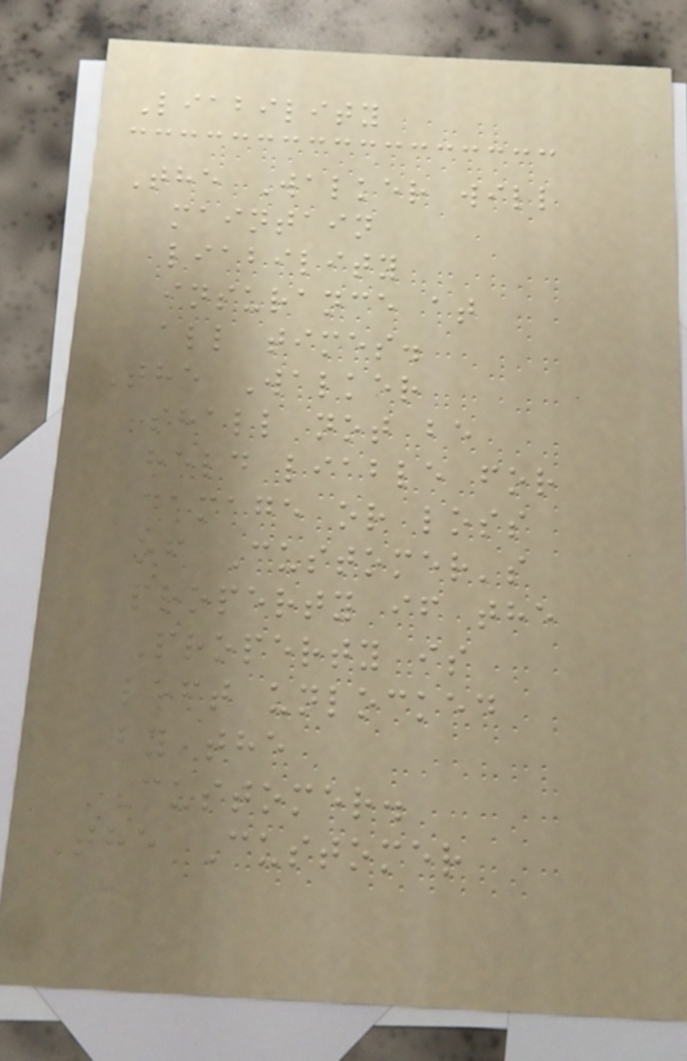Liability
The Walker will
maintain
liability
insurance at
all times.
The Walker
shall not be
held liable for
damage or loss
of Customer's
property if the
Property is
left unlocked
by the
Customer.
The Customer
